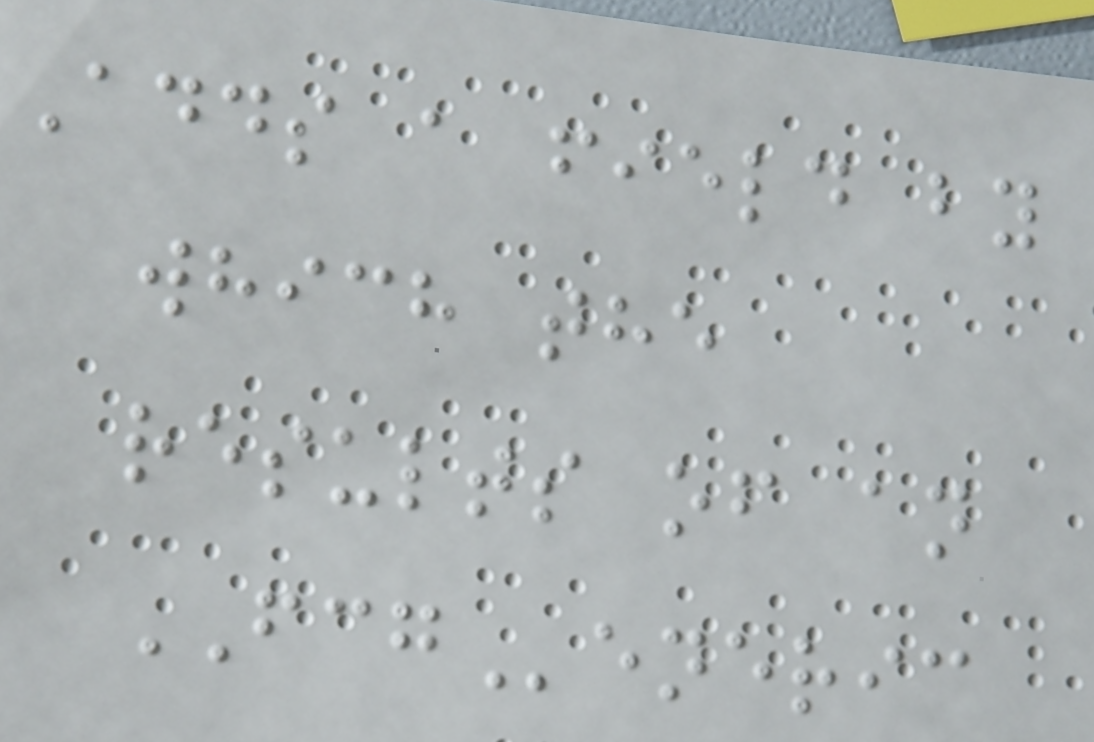Adds a field by
which the
results of an
FCGeneric
